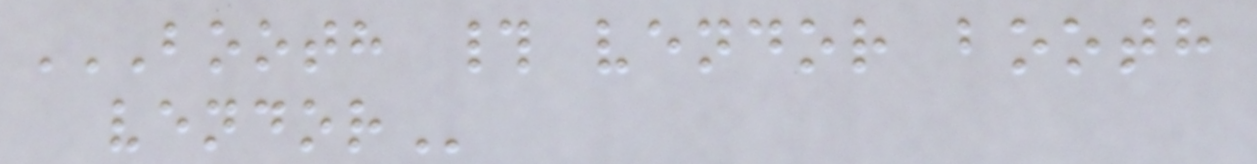BOOTH # VENDOR BOOTH
VENDOR
